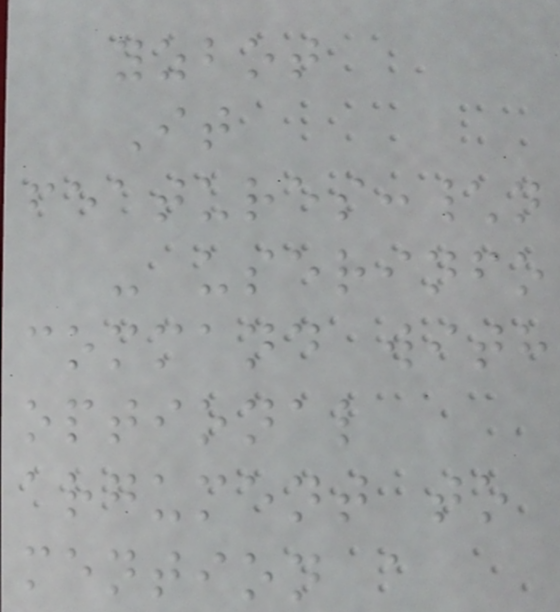yzbot
It
features:\n
- userinfo
command with
optional
argument to
mention a
